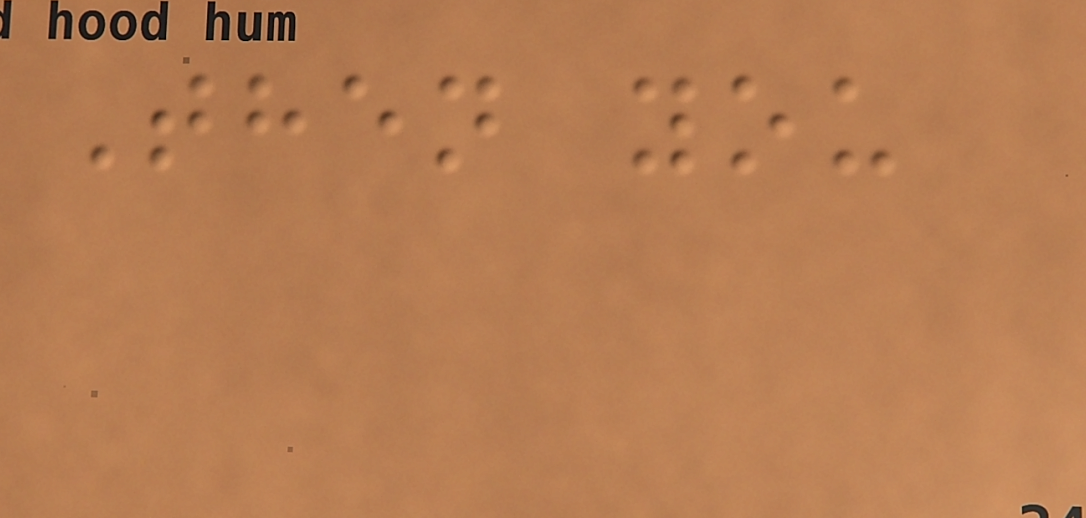Then you
